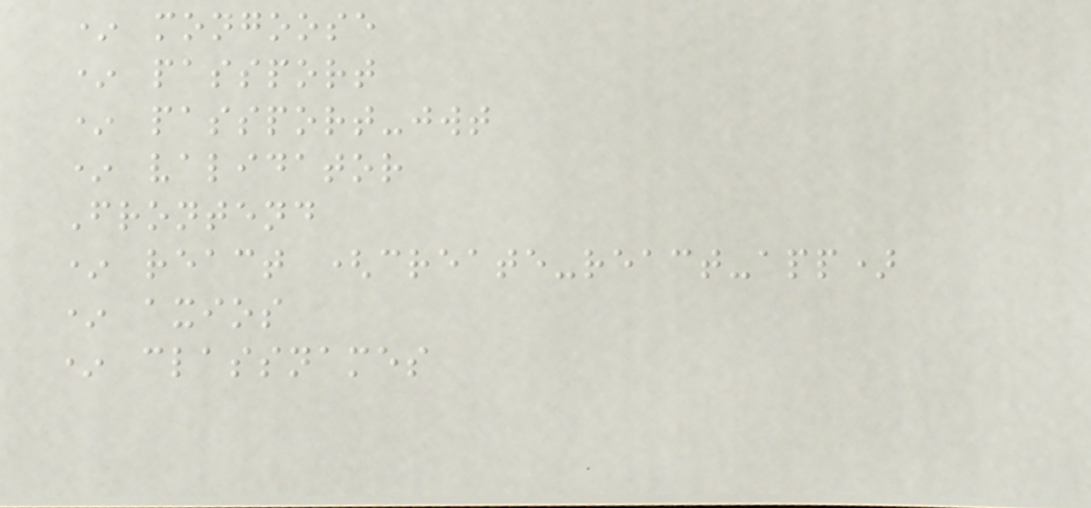* mongoose
* passport
* passport-jwt
* validator
Frontend
* react (create-react-app)
* axios
* classnames
